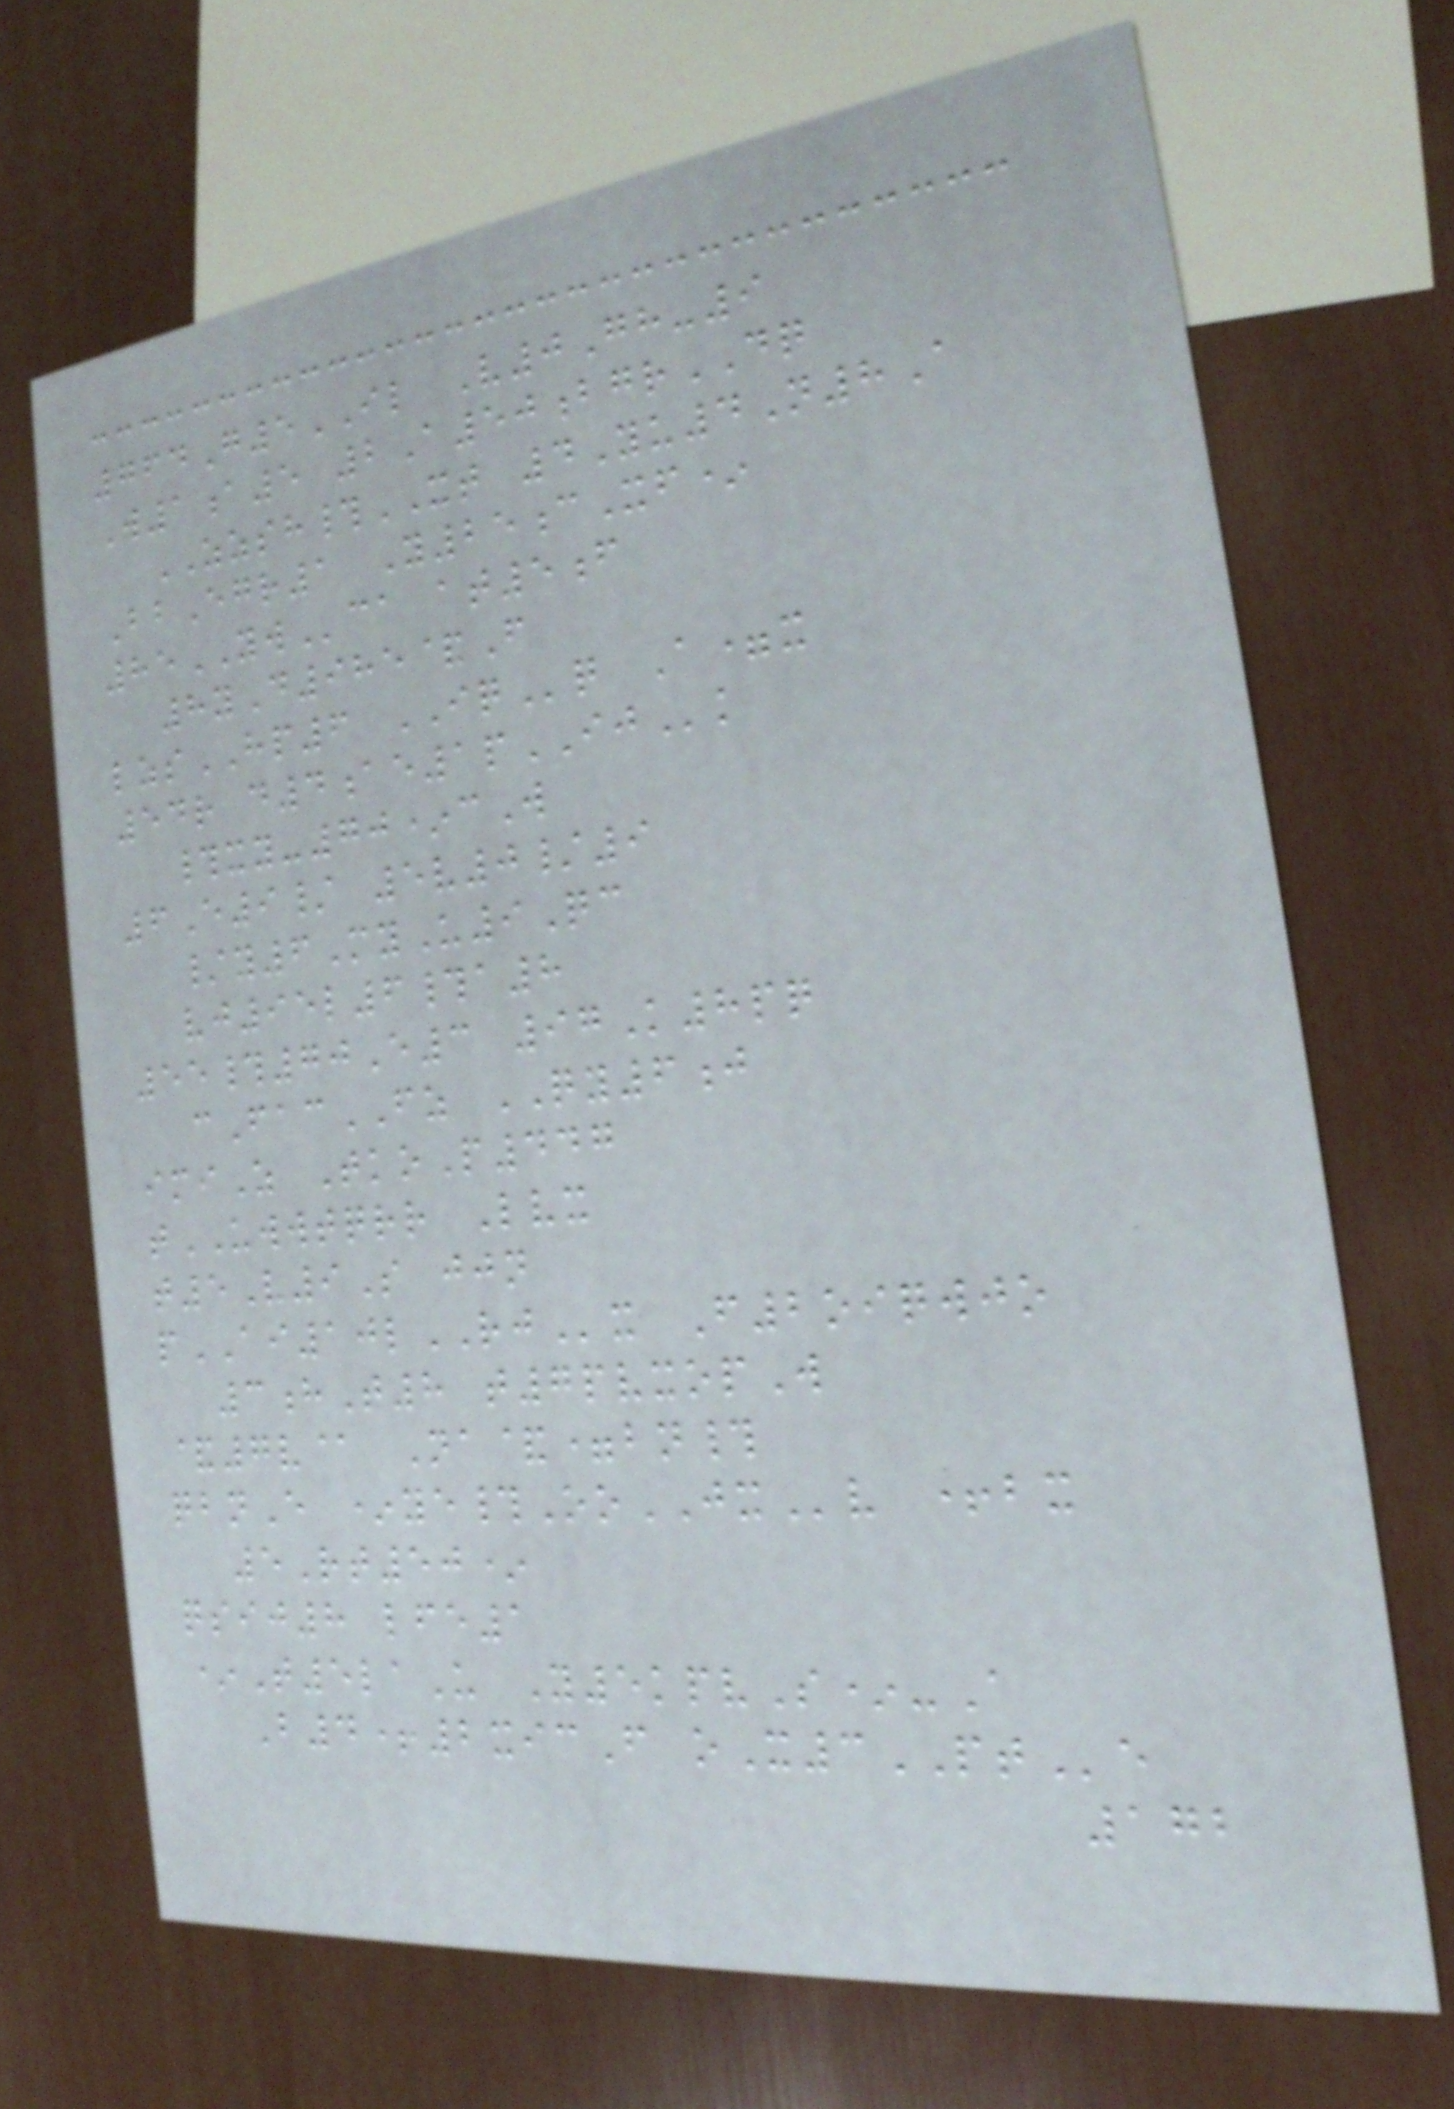764G5IL V0Gh-9
W1a5 2A50bgrDQ
ZZSH#XT 4Yu4N8A
BbEgr1 Y25cXf*
85YWca at5f
8yD985&F
lzsHP6 IQq A=x
54r d4ae1pIJk
#xy-70*cW
6E9/ 5v0/9
/y6MyU9Qc
vj95l6#a8
55#70E3 97K8pq
cFacFZ QY6j
imiZ TkoP447
tUWWTQRR Lvx
t5V9S jjn
pAI10lRJx F2oiqwjo
3hT8 t7pvxopW
&7v@ Na&=bn#
qbnE *ye#OoJXv +bx
5Rt50*
qsij8 lfe1
*T5laU Y5kpvS*-A
B4+2xicF oX3PTe
172
